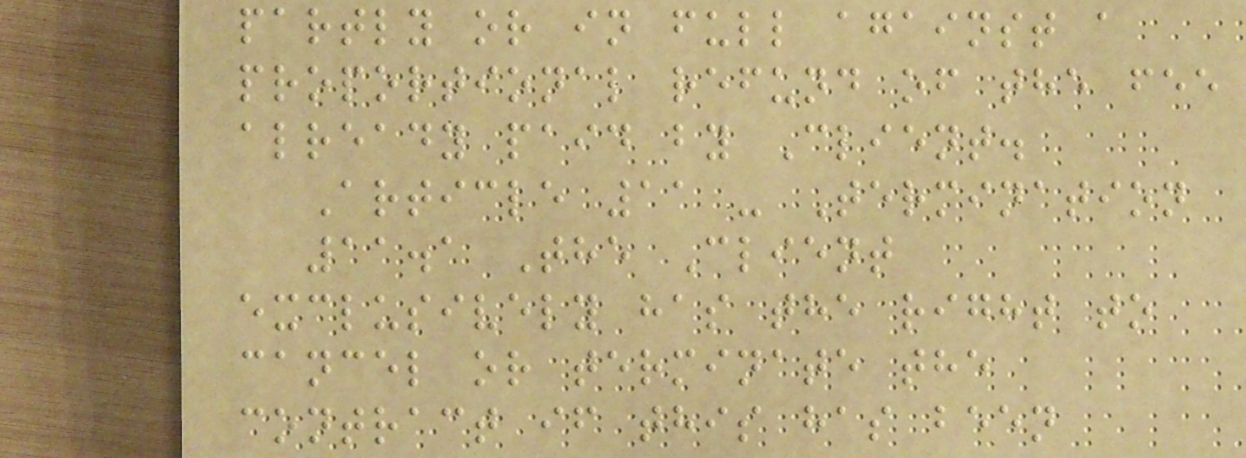partly or in full against a
proportional refund of the fee
already paid by Client.
Article 11 - Termination
11.1 The Client
exclusively has the right to
cancel or terminate the
contract if this has been
